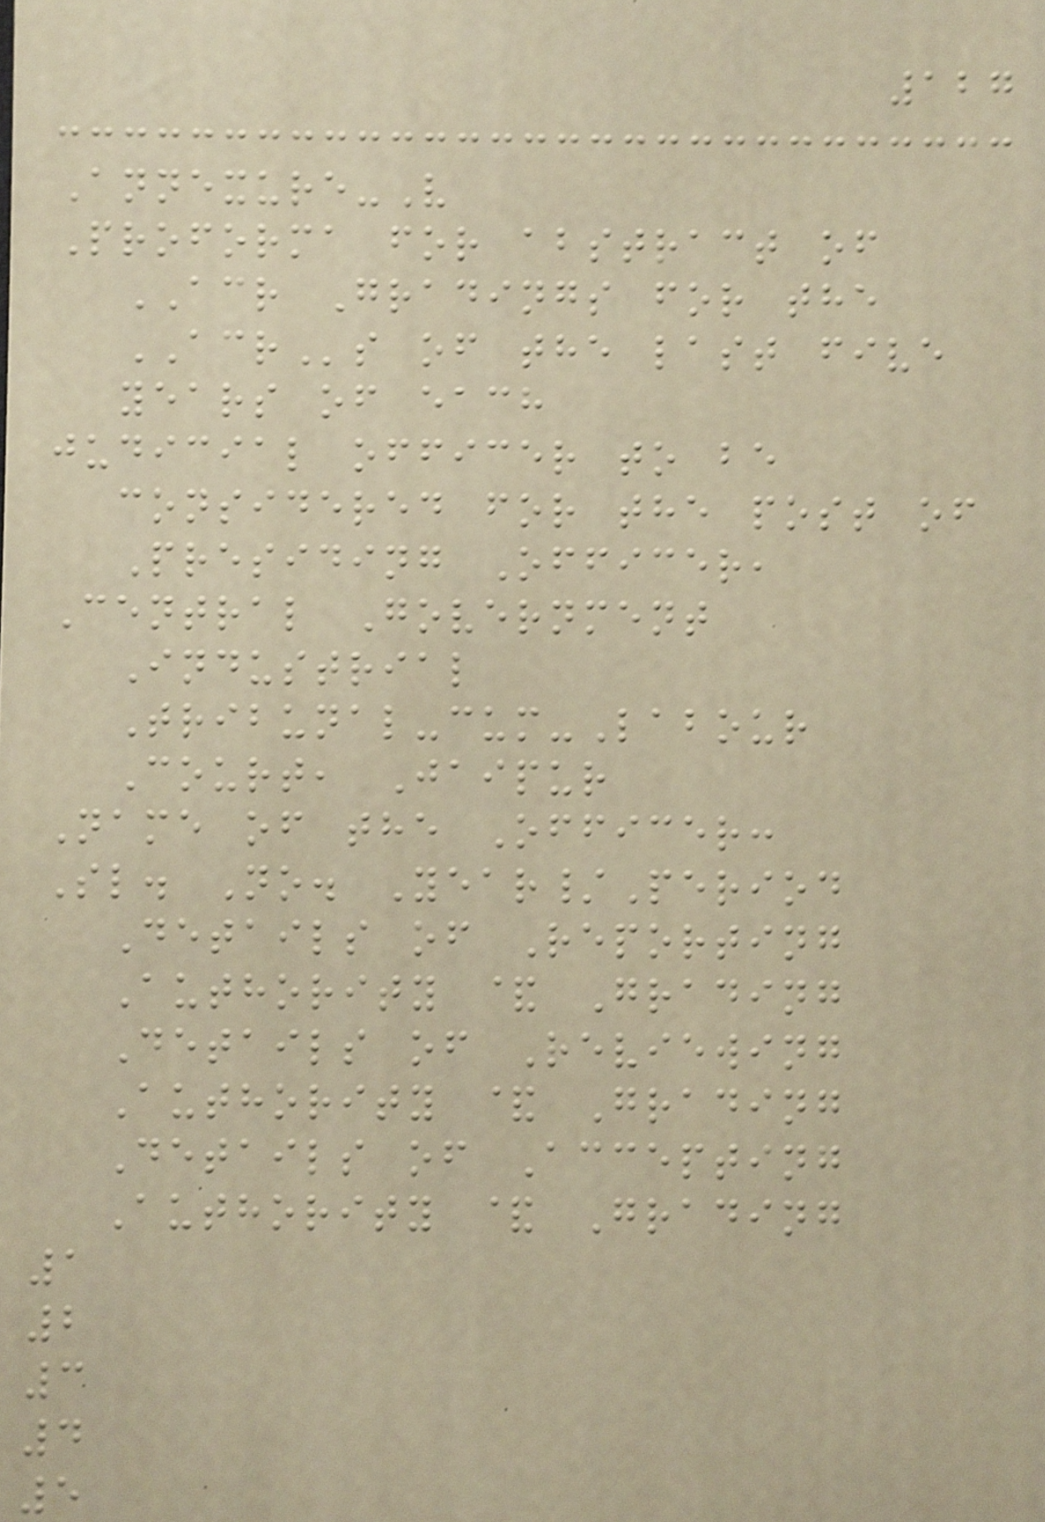127
Annexure-V
Proforma for abstract of
ACR Gradings for the
ACRs of the last five
years of each
judicial officer to be
considered for the post of
Presiding Officer,
Central Government
Industrial
Tribunal-cum-Labour
Court, Jaipur
Name of the Officer:
Sl. No. Year/Period
Details of Reporting
Authority & Grading
Details of Reviewing
Authority & Grading
Details of Accepting
Authority & Grading
1
2
3
4
5
